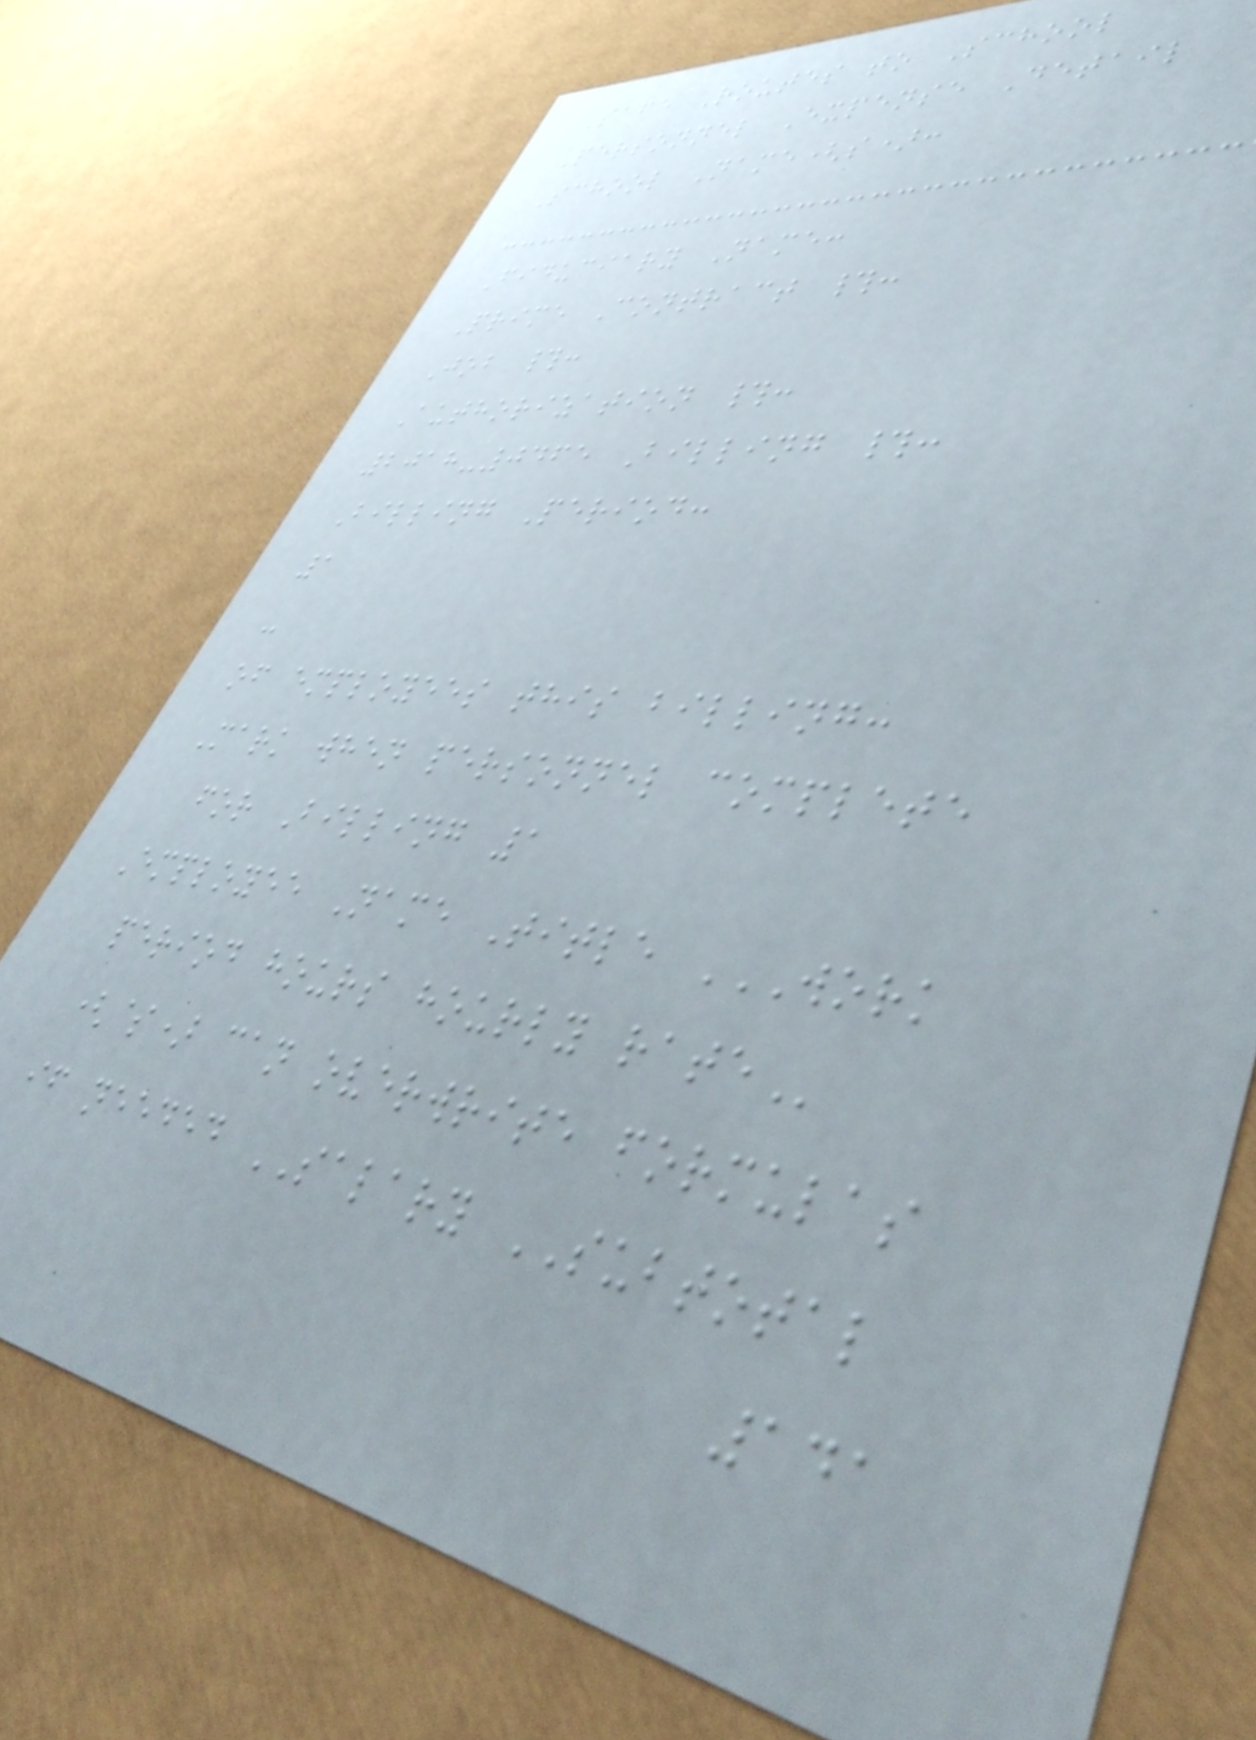Safe Routes to School
Personnel Expense Detail
School Name(s):
Fiduciary Name:
Prime Contract #:
Job #:
Authorization #:
2018-0465 Billing #:
Billing Period:
1
-
of employees this billing:
Mark when personnel complete
for Billing 1
Employee Name Title WORK
PERIOD HOURS HOURLY RATE
($) can overwrite formulas
if needed SALARY SUBTOTAL
141
